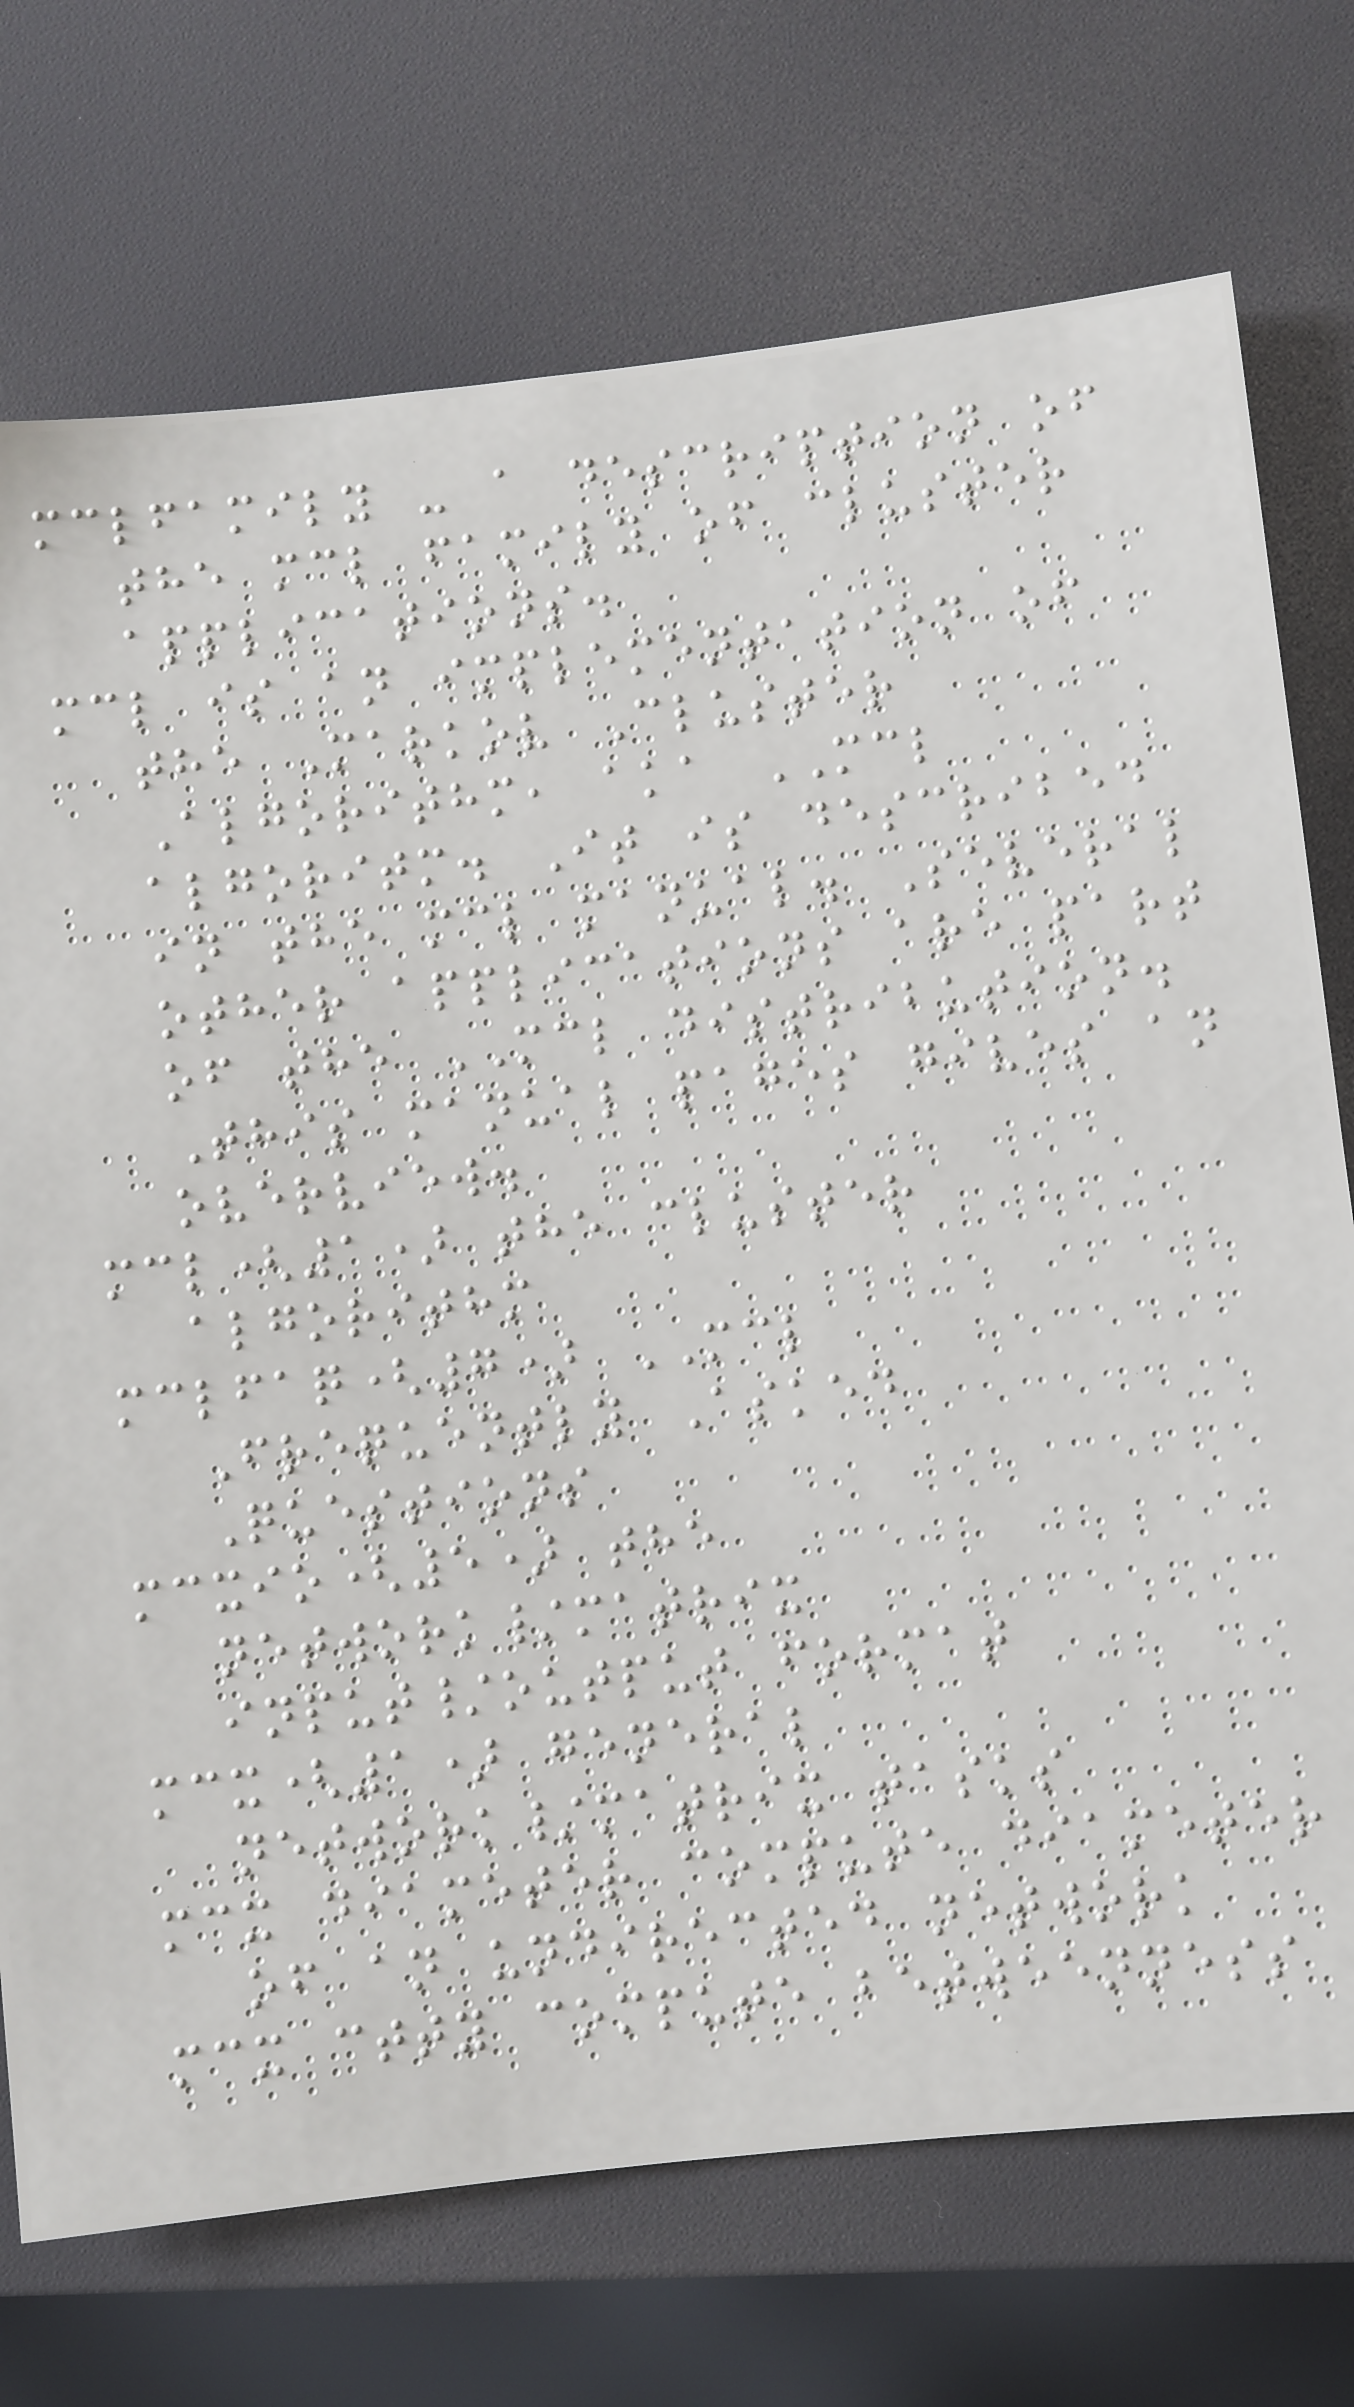mclfamily - a description of
the mcl family of cluster
applications.
mcl is an implementation of
the Markov Cluster
Algorithm, aka MCL
algoritm. It is described
in the mcl manual. Several
other applications are part
of the MCL distribution.
This manual pages gives an
overview.
mcl(1) the cluster
algorithm
mclfaq(7) MCL
Frequently Asked
Questions
mcxio(5) the
network/matrix
input/output format
mcx(1) general
network/matrix tasks
mcx diameter compute diameter
of an undirected network
mcx ctty compute betweenness
